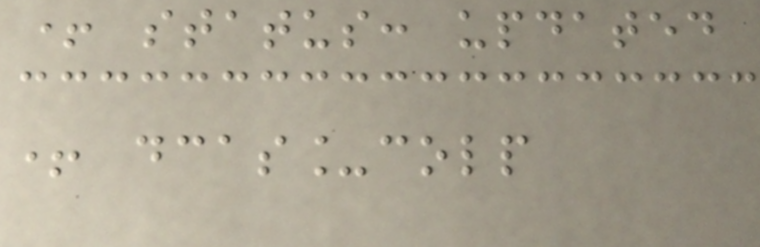+ status: updated
+ dcas_colp
